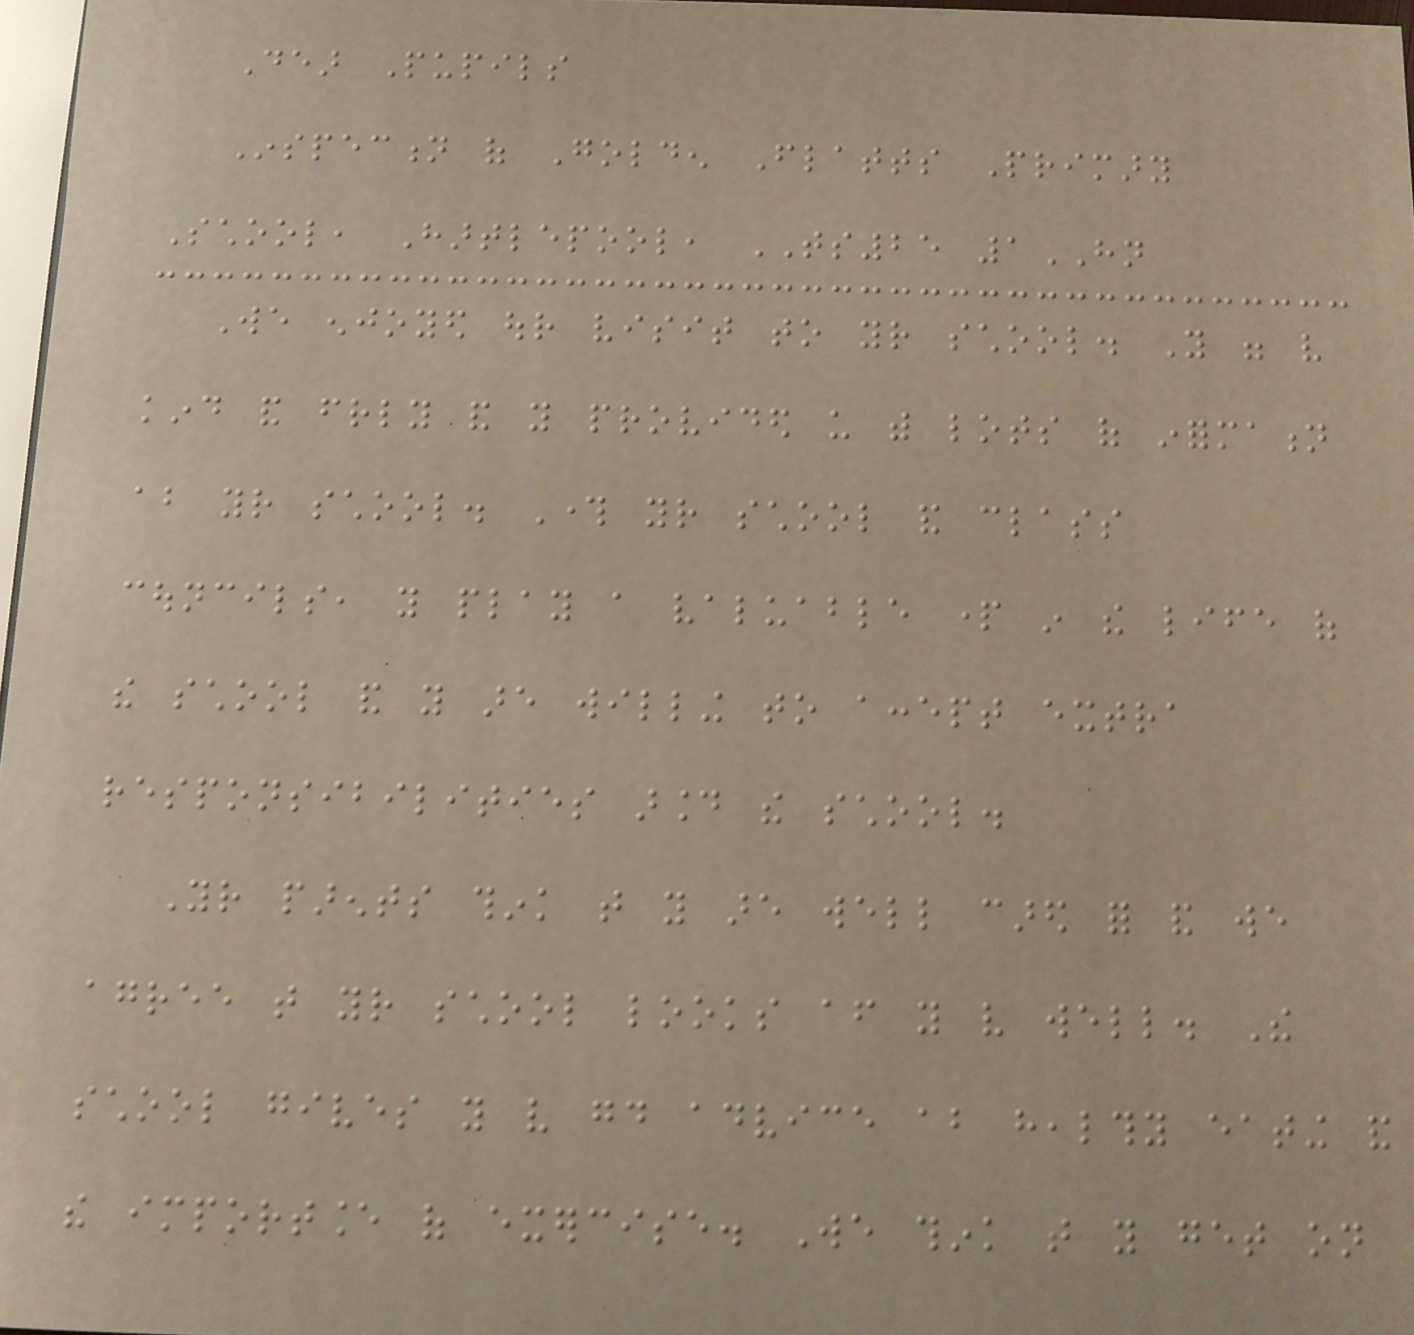Dear Pupils
Inspection of Golden Flatts Primary
School, Hartlepool, TS25 1HN
We enjoyed our visit to your school. You were very
kind and friendly and you provided us with lots of information
about your school. Through your school and class
councils, you play a valuable part in the life of
the school and you are willing to accept extra
responsibilities around the school.
Your parents think that you are well cared for and we
agree that your school looks after you very well. The
school gives you very good advice about healthy eating and
the importance of exercise. We think that you get on
